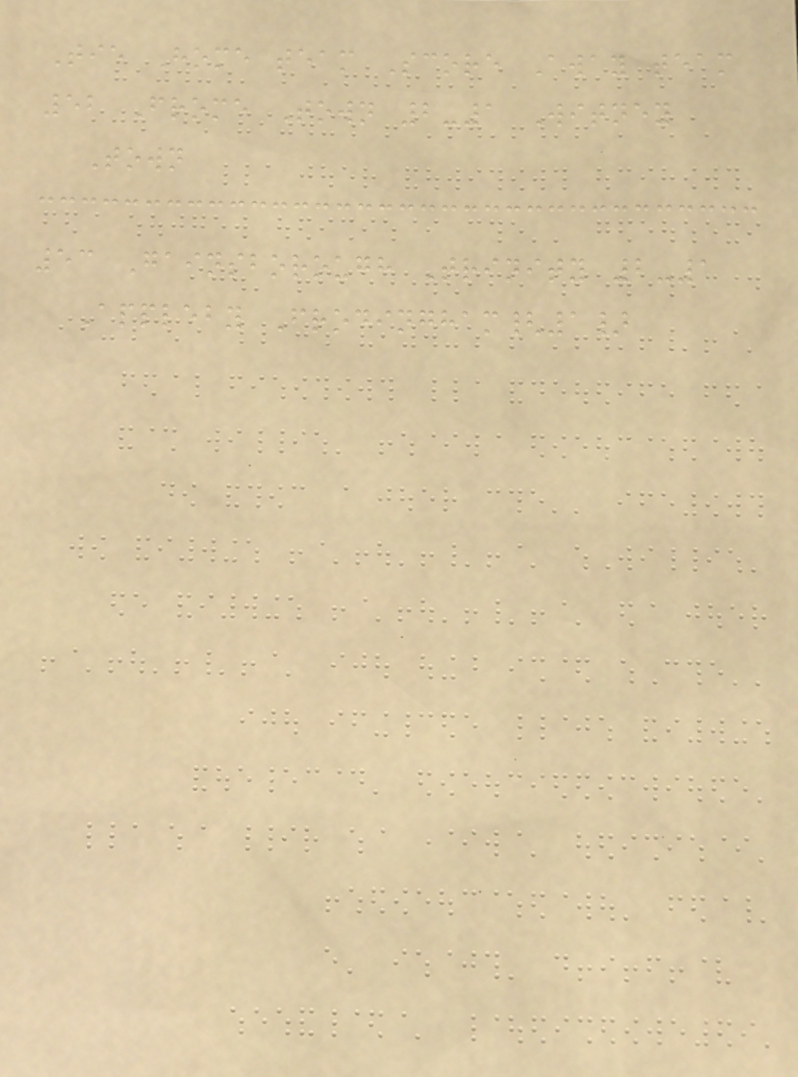Tie Home team Score Away team
52 Frome Town 2-1 Witney
Town
53 Gainsborough Trinity 2-1
Appleby Frodingham{1}
